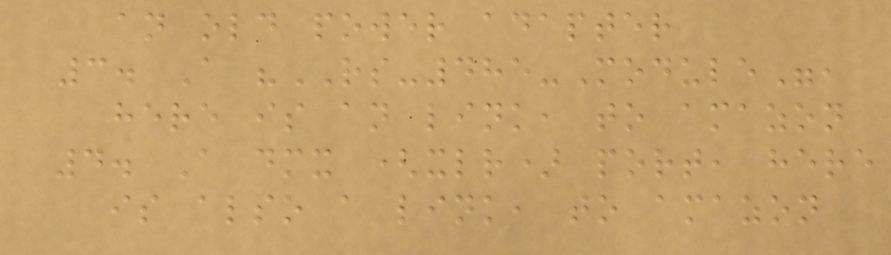an old power adapter
3. A "RS-485-Module",
here is an link, to amazon
4. A dmx (xlr) port, here
is also a link, to amazon
